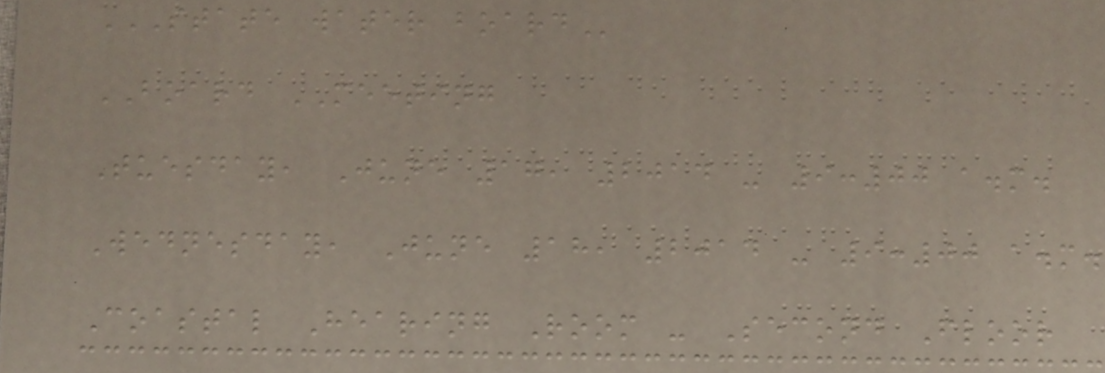STATE WATER BOARD
BOARD MEETING
Tuesday, June 17, 2014 - 9:00 a.m.
Wednesday, June 18, 2014 - 9:00 a.m.
Coastal Hearing Room - Second Floor
